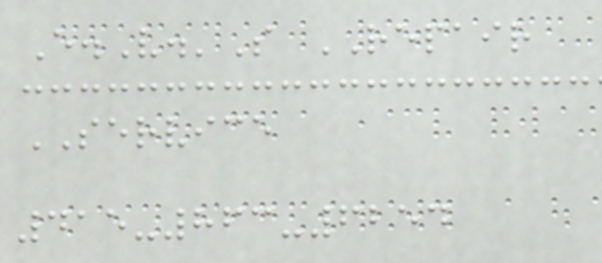E.V.'S REPAIR
SERVICE
415-863-6254
